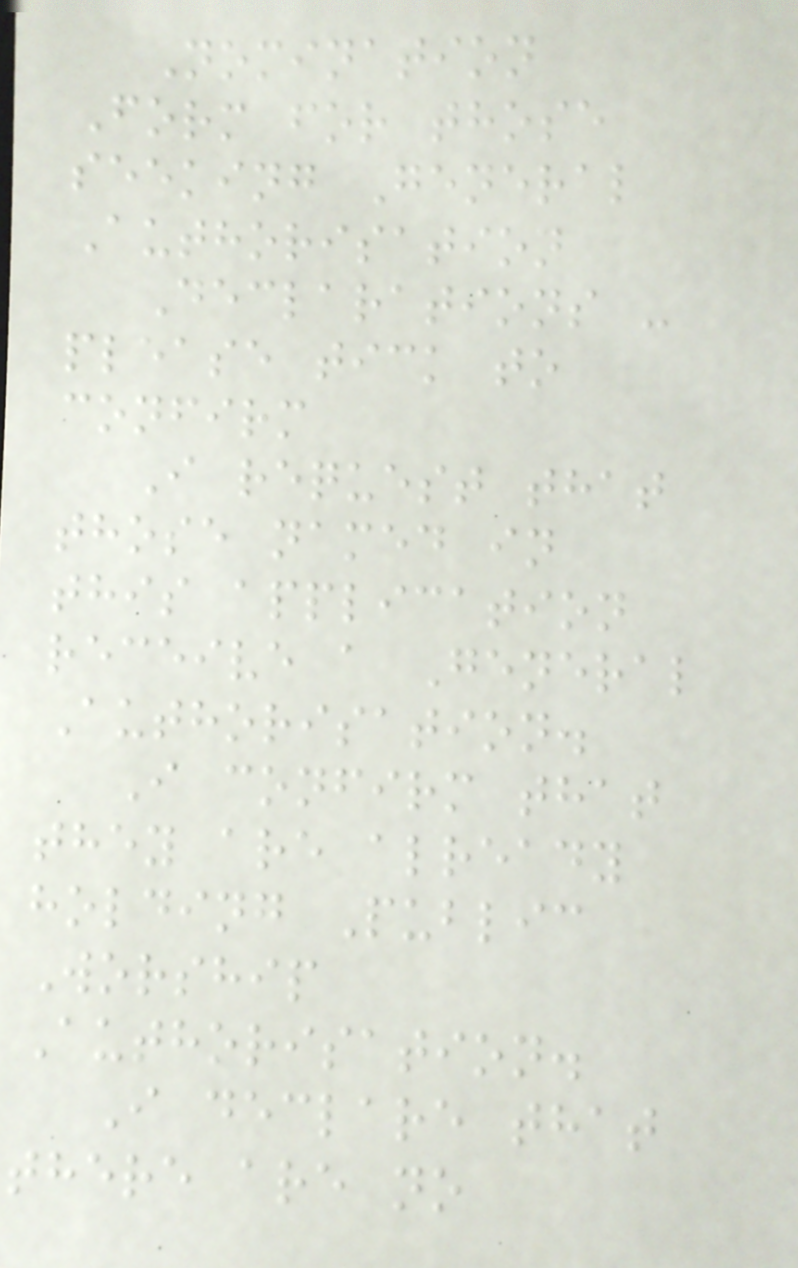Nomination
Form for those
seeking General
Authorisation
Declarations -
please tick to
confirm
I request that
those named in
this application
receive a General
Authorisation.
I confirm that
they are already
holding Public
Worship
Authorisation.
I declare that
there are no
